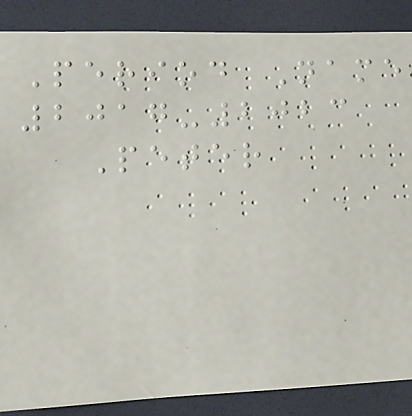Period Name
2017-2023
Peter
